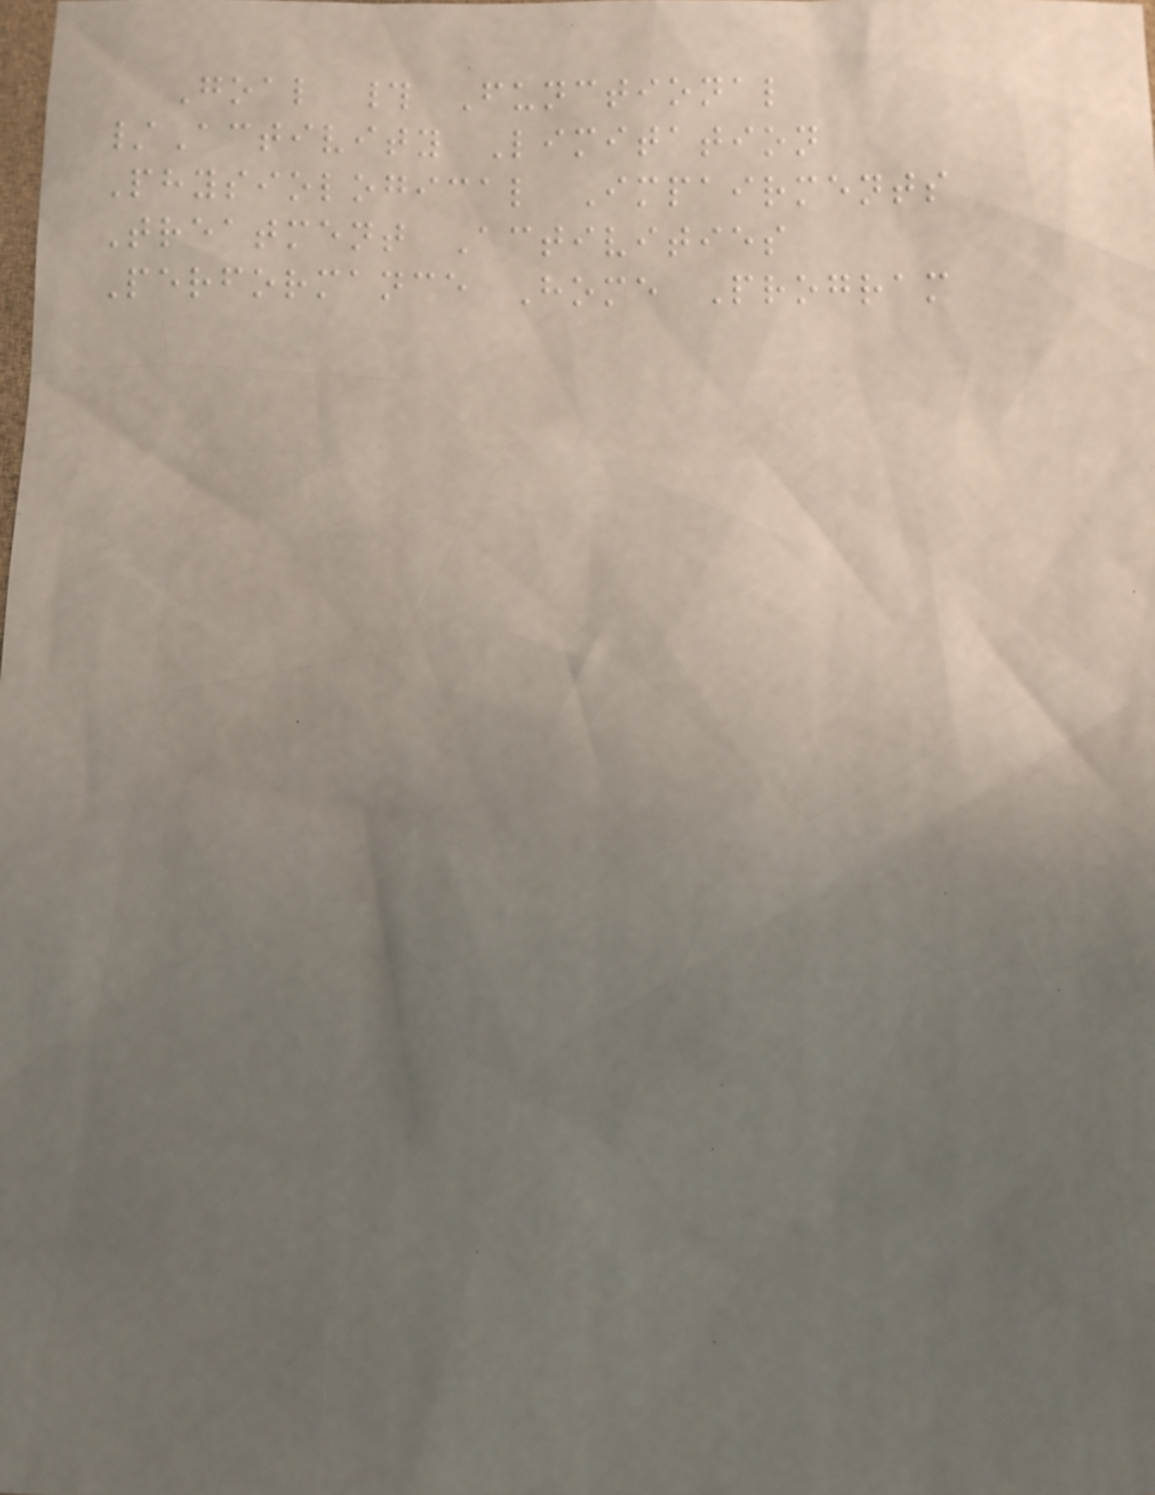Goal # Functional
/Activity Limitation
Physiological Impairments
Treatment Activities
Performance Home Program
